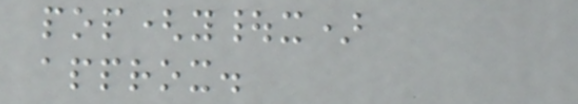pop(y|x)
approx.
